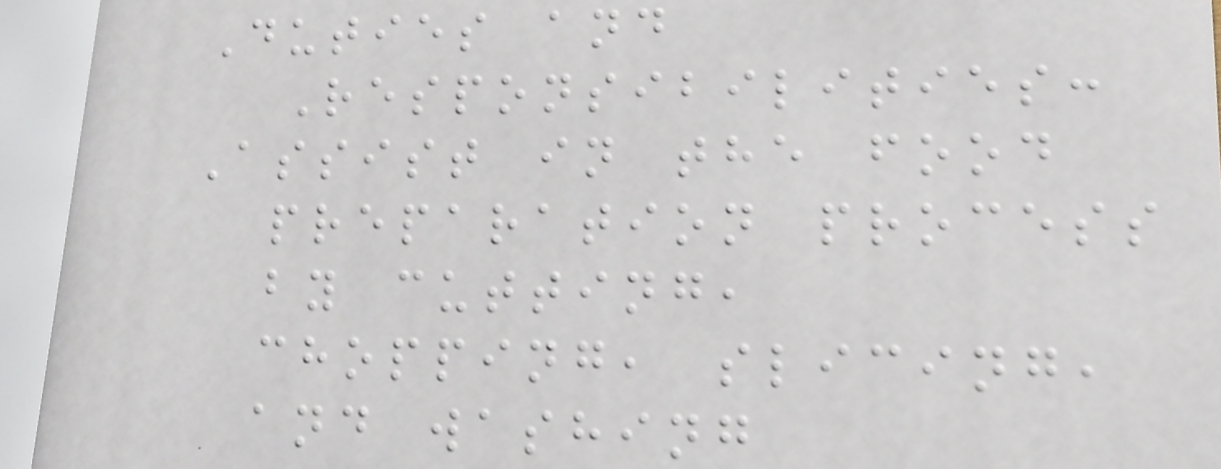Duties and
Responsibilities:
Assist in the food
preparation process
by cutting,
chopping, slicing,
and washing
